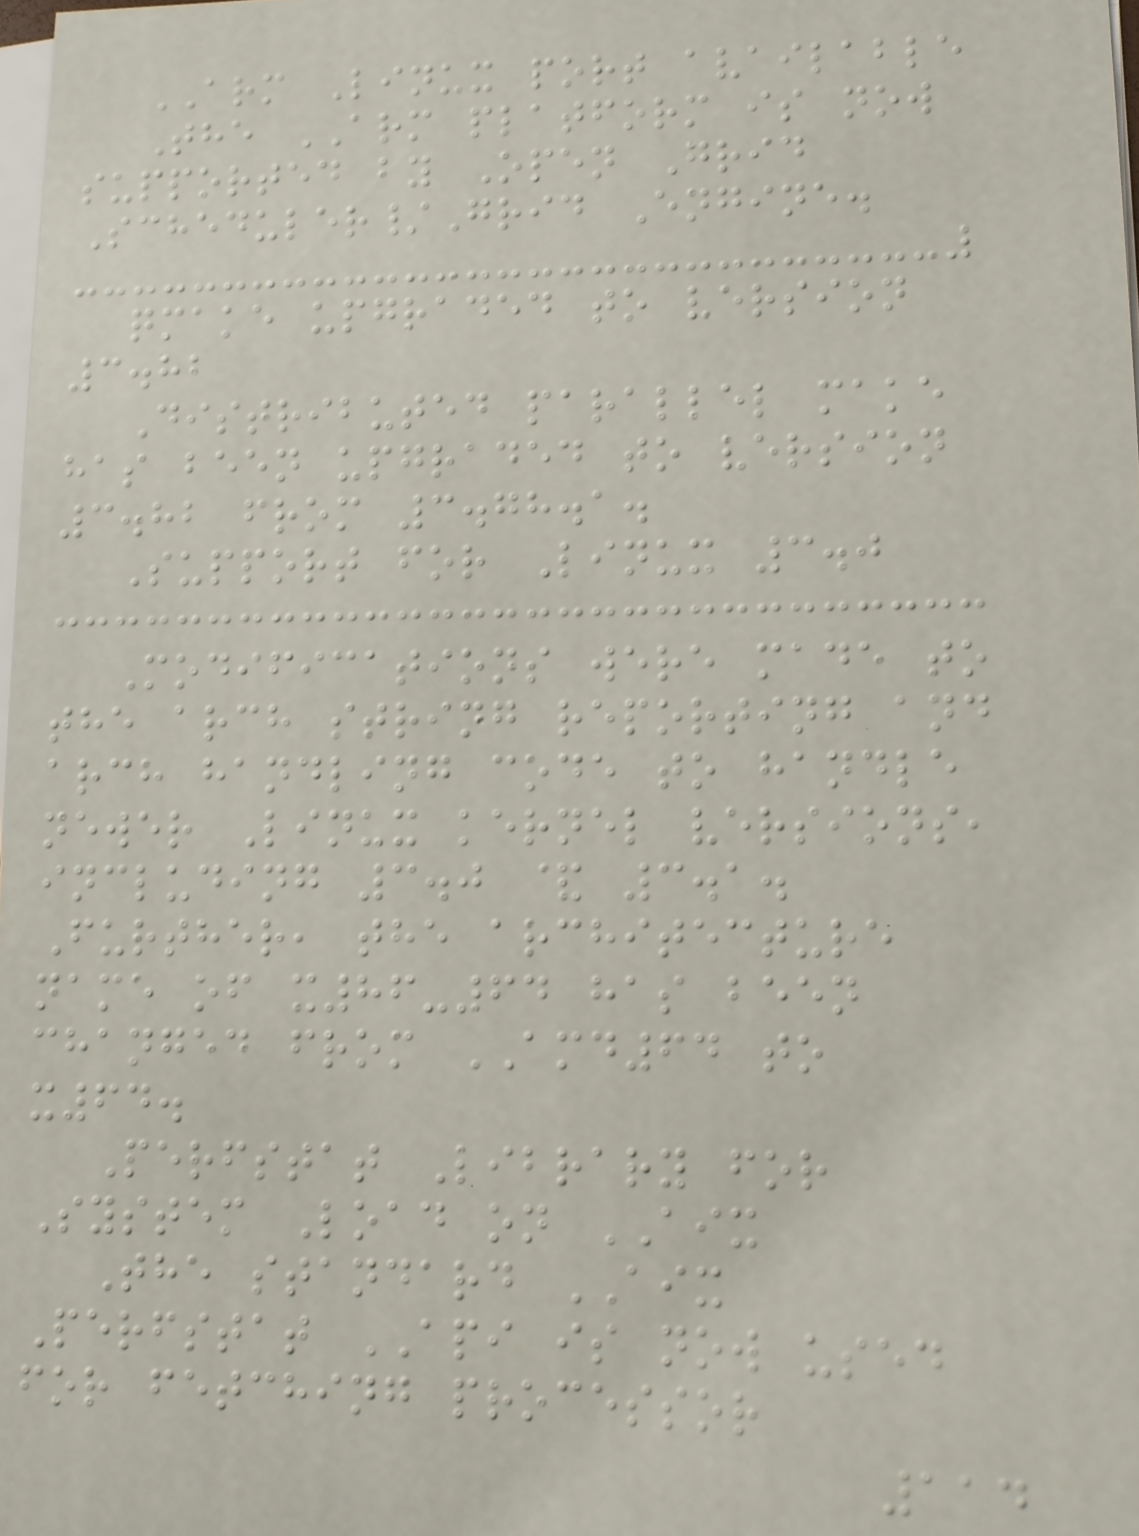ARM Linux port available
The ARM platform is now
supported by Open Grid
Scheduler/Grid Engine.
qmake upgraded to version
3.82
Distributed parallel make
has been upgraded to version
3.82 from 3.78.1.
Support for Linux 3.0
Modifications were made to
the arch string reporting and
arch handling code to handle
newer Linux kernel versions,
including 3.0 & 3.1.
Further, the architecture
name of x86-64 has been
changed from AMD64 to
x64.
Perfstat Library for
System Load on AIX
The standard AIX
Perfstat API is now used
for fetching processor
114
